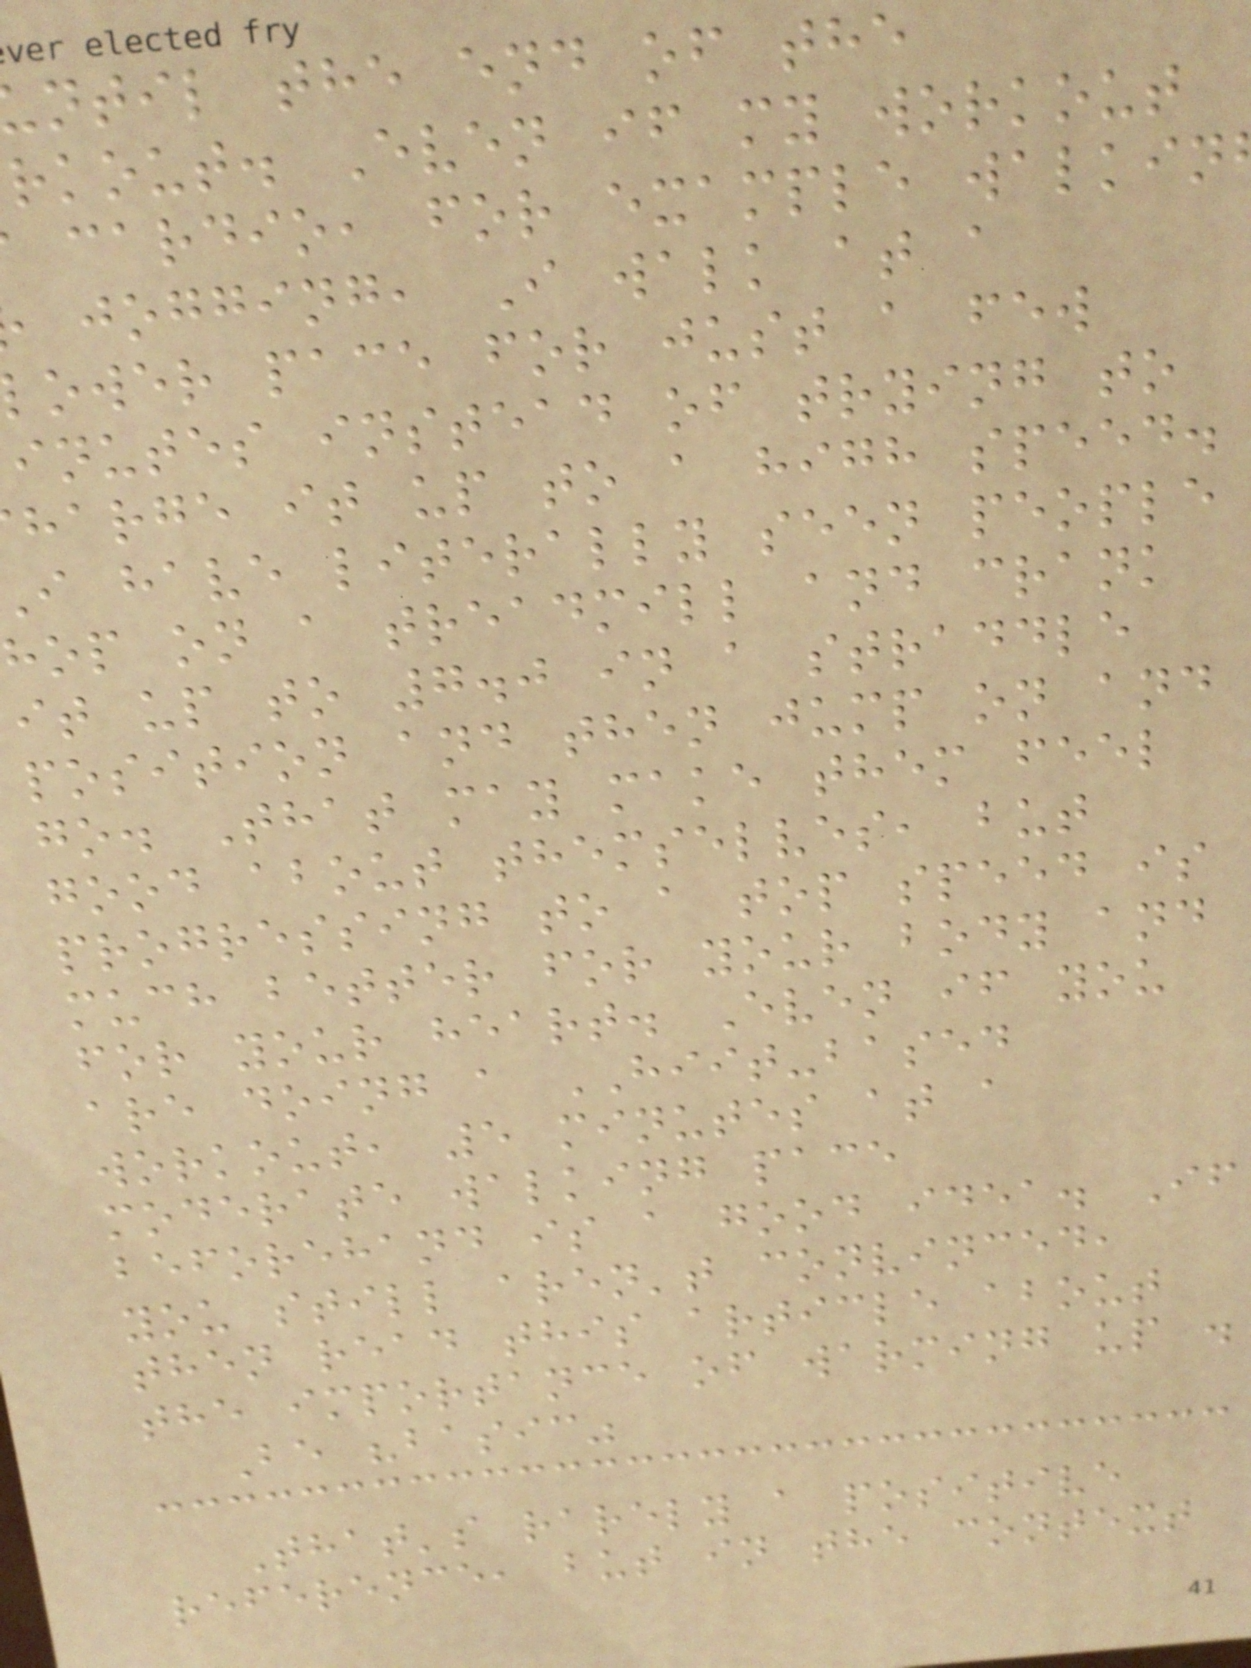ntil the end of the
rkout. Even if my workout
cardio, for example walkin
jogging, I walk at a
ower pace for just a few
inutes instead of trying to
harge it up to a high speed.
i have literally seen people
hop on a treadmill and crank
it up to 7.0 in a straddle
position and then jump on and
go. That may make them feel
good about themselves, but
progressing to a top speed is
much better for your body and
for your heart. Even if you
are doing a HIIT-based
workout, 5 minutes at a
moderate walking pace
beforehand is a good idea. If
you still aren't convinced,
then read this article about
the importance of warming up .
Be "basic"
That's rarely a positive
reference, but in the context
